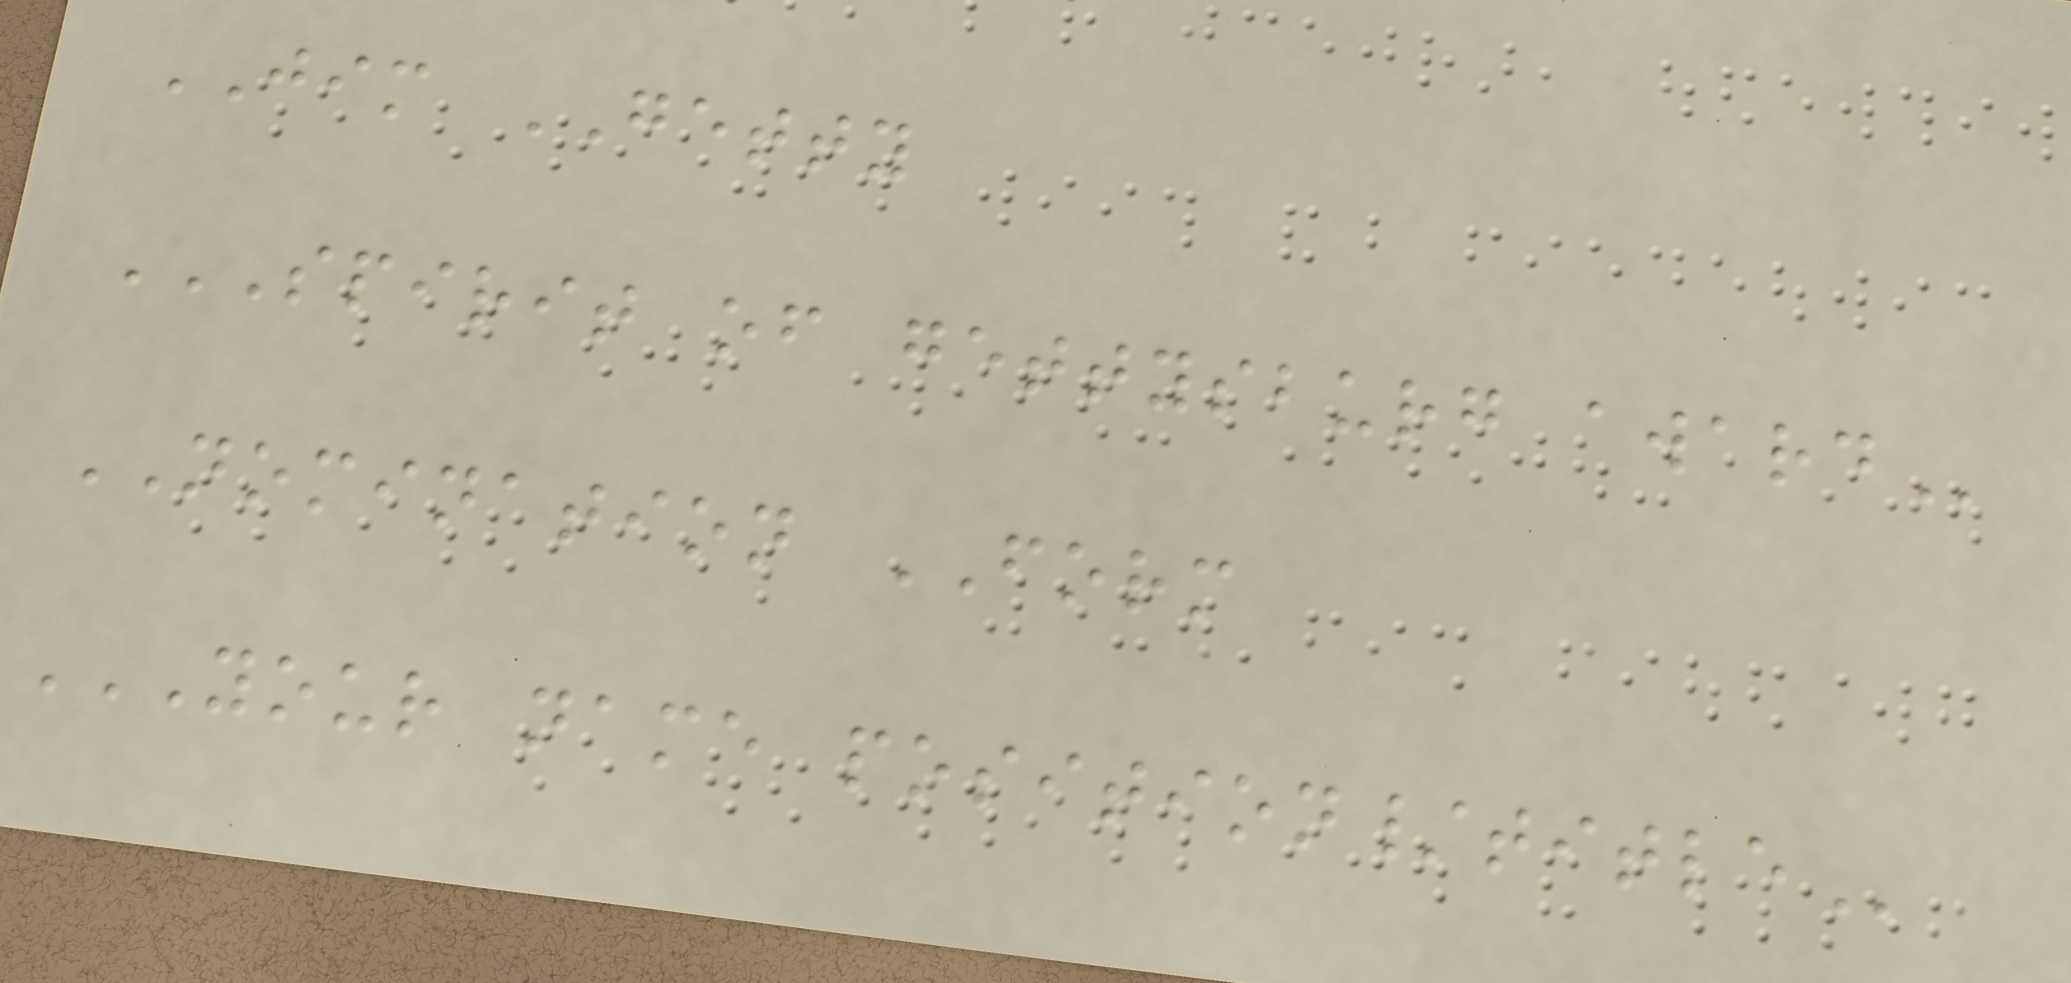JIM GETTY
SPIRIT OF GETTYSBURG AWARD
NOMINATION FORM
YOUR NAME POSITION/TITLE
